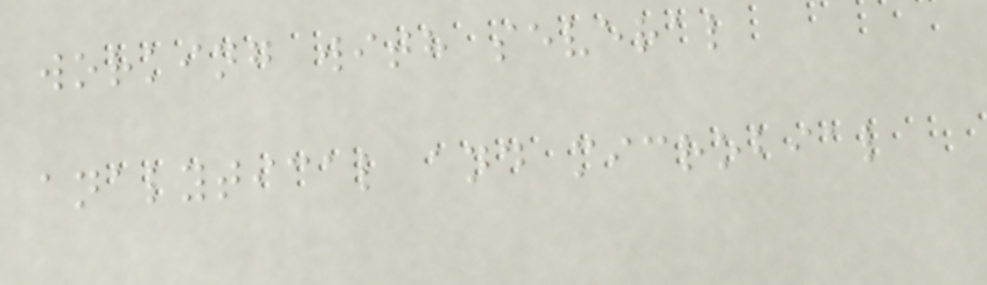working with several
analytical and microbial
